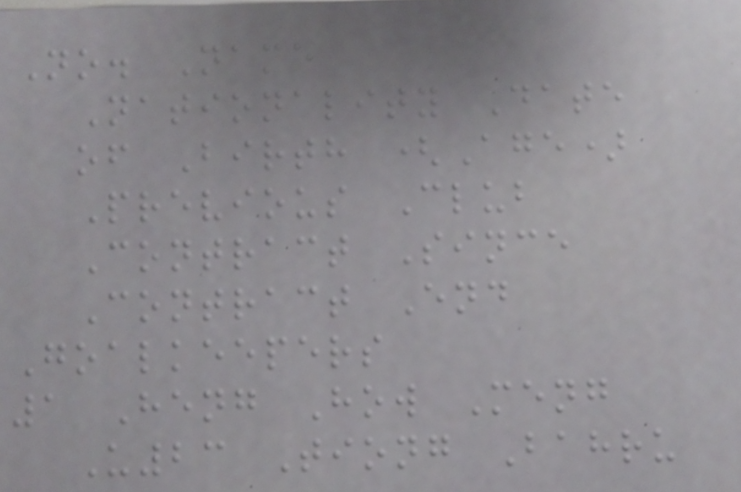No. Name
Nationality Date
of Birth (Age)
Previous Club
Contract Since
Contract End
Goalkeepers
1 Heng How Meng
U23 Tiong Bahru
